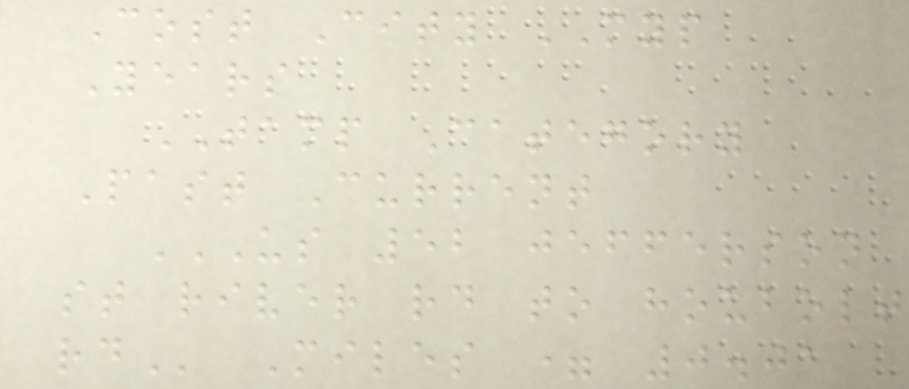Cost City MYP
Years
TAMP Category
Past Current
US 52 JEFFERSON
ST RIVER RD TO HOUBOLT
RD Miles = 0.01
